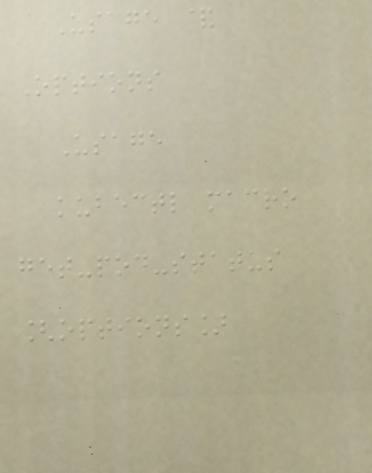Usage &
Options
Usage
kubectl macro
get-pod-status
[options]
